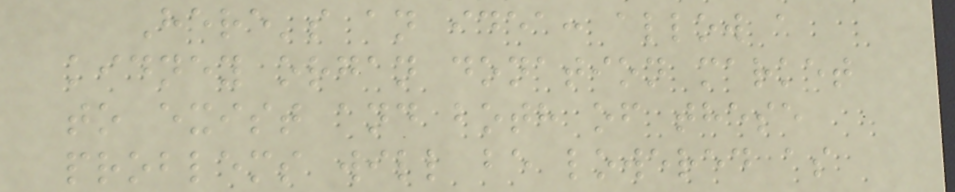Here's an idea: allow a
kidney organ donation market
to exist and both of these
problems will be lowered as
